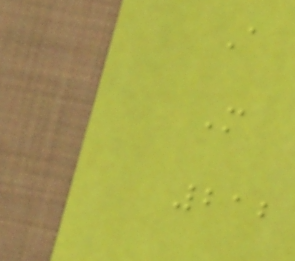A
M
212
